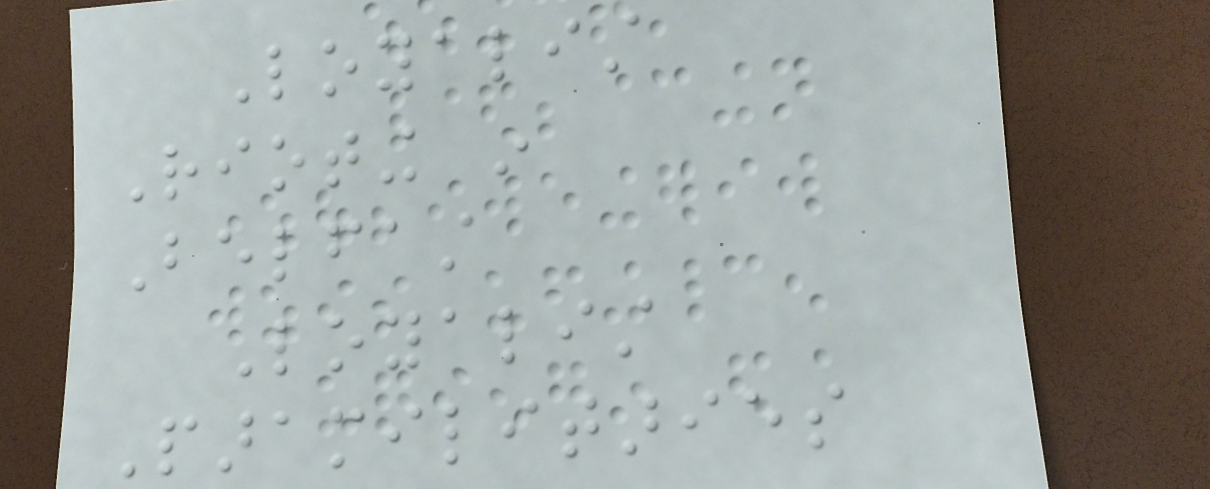Loyalist
Rioting in
Belfast
Loyalist
Paramilitaries
